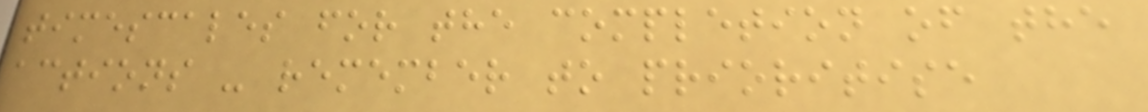timescales for the completion of the
actions - remember to prioritise
